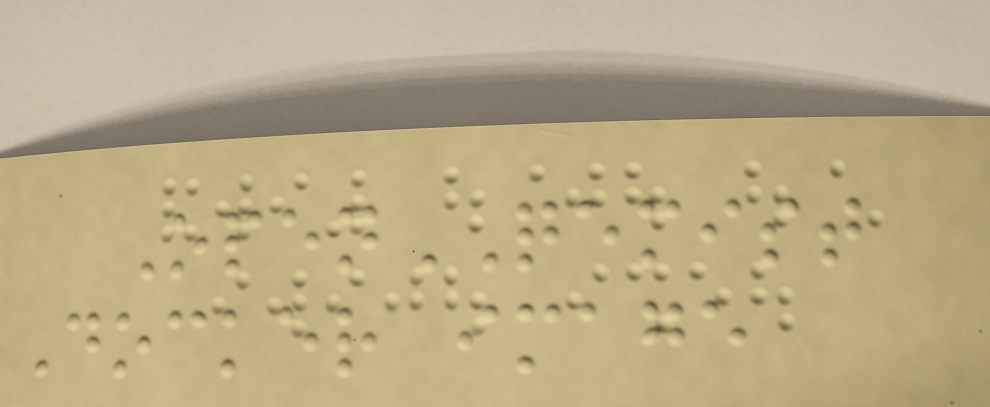OpenQEMIST
Docker image
